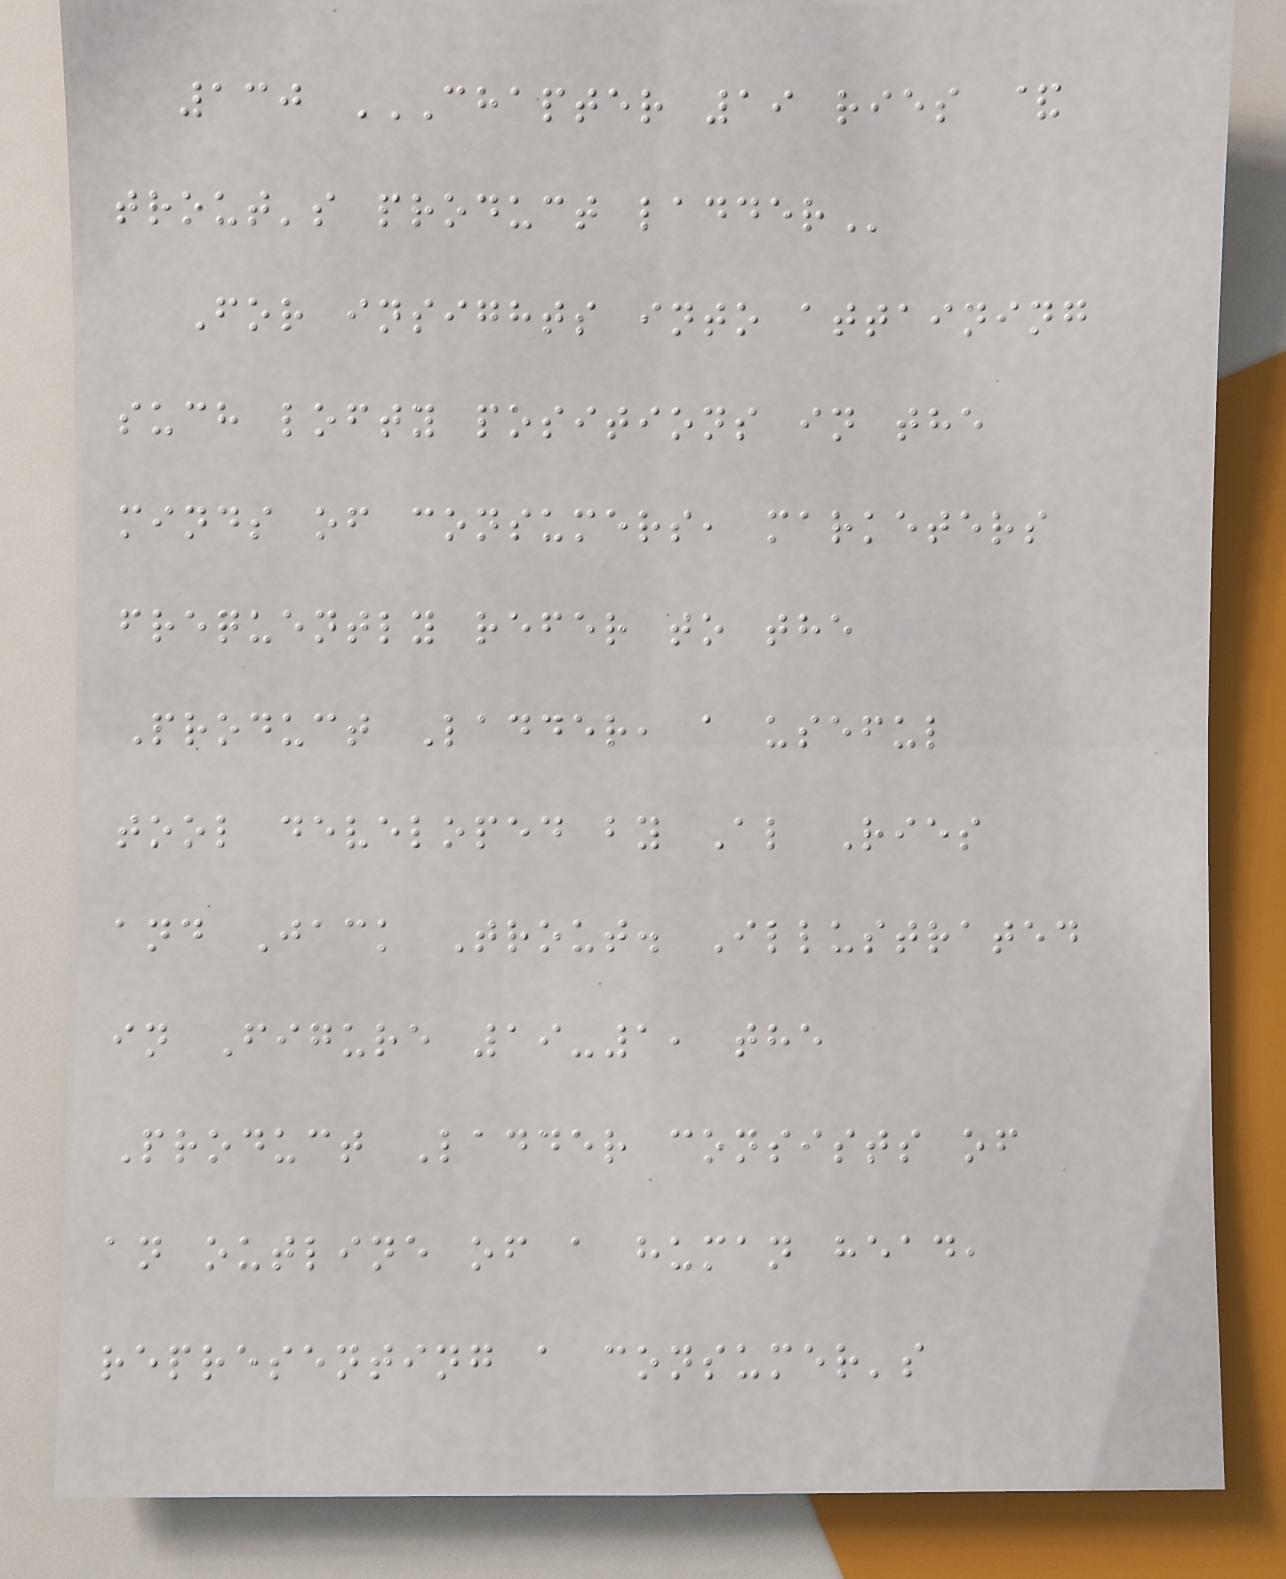130 CHAPTER 19 RIES &
TROUT'S PRODUCT LADDER
For insights into attaining
such lofty positions in the
minds of consumers, marketers
frequently refer to the
Product Ladder, a useful
tool developed by Al Ries
and Jack Trout. Illustrated
in Figure 19-1, the
Product Ladder consists of
an outline of a human head,
representing a consumer's
